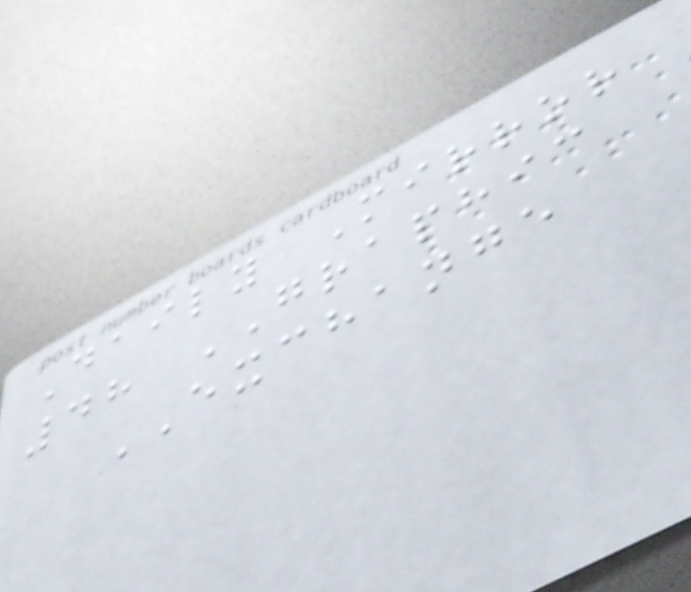Daily Mirror
48 GRAPHIC
EXCHANGE
